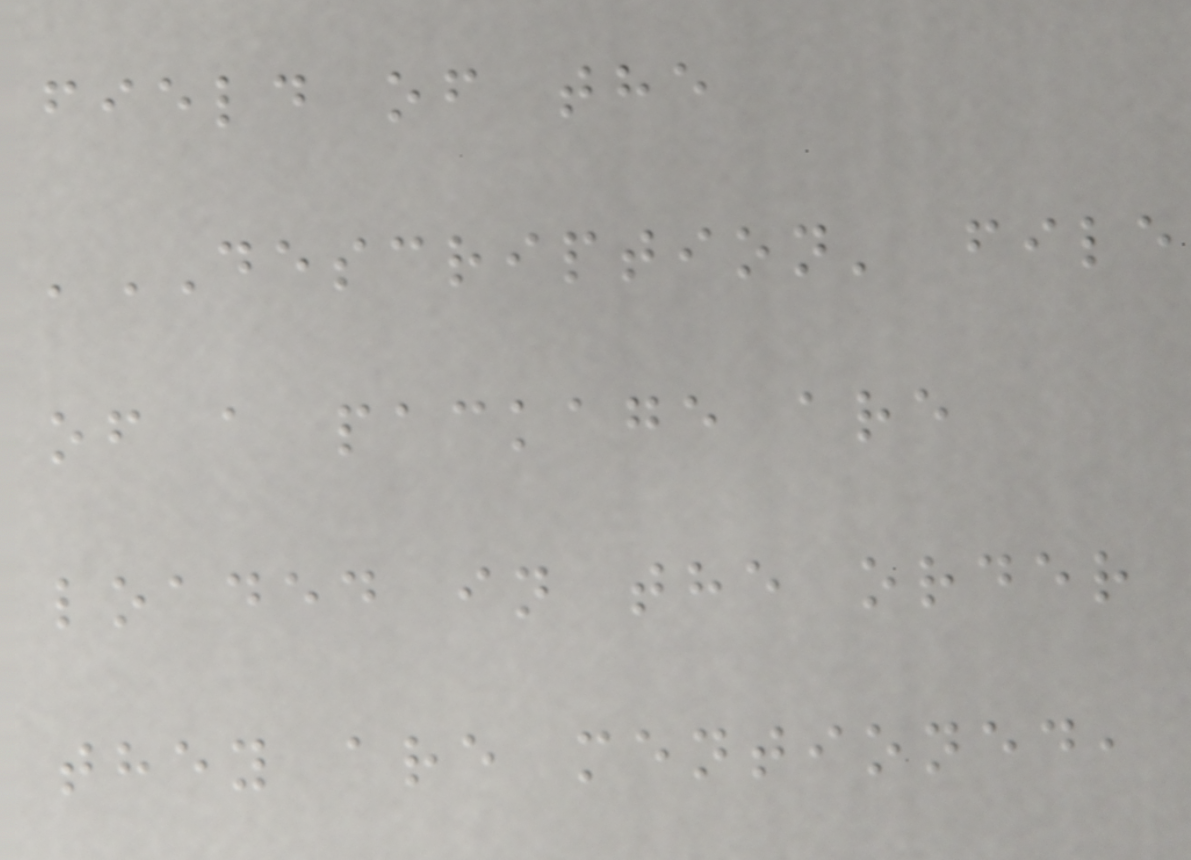field of the
'DESCRIPTION' file
of a package are
loaded in the order
they are mentioned,
